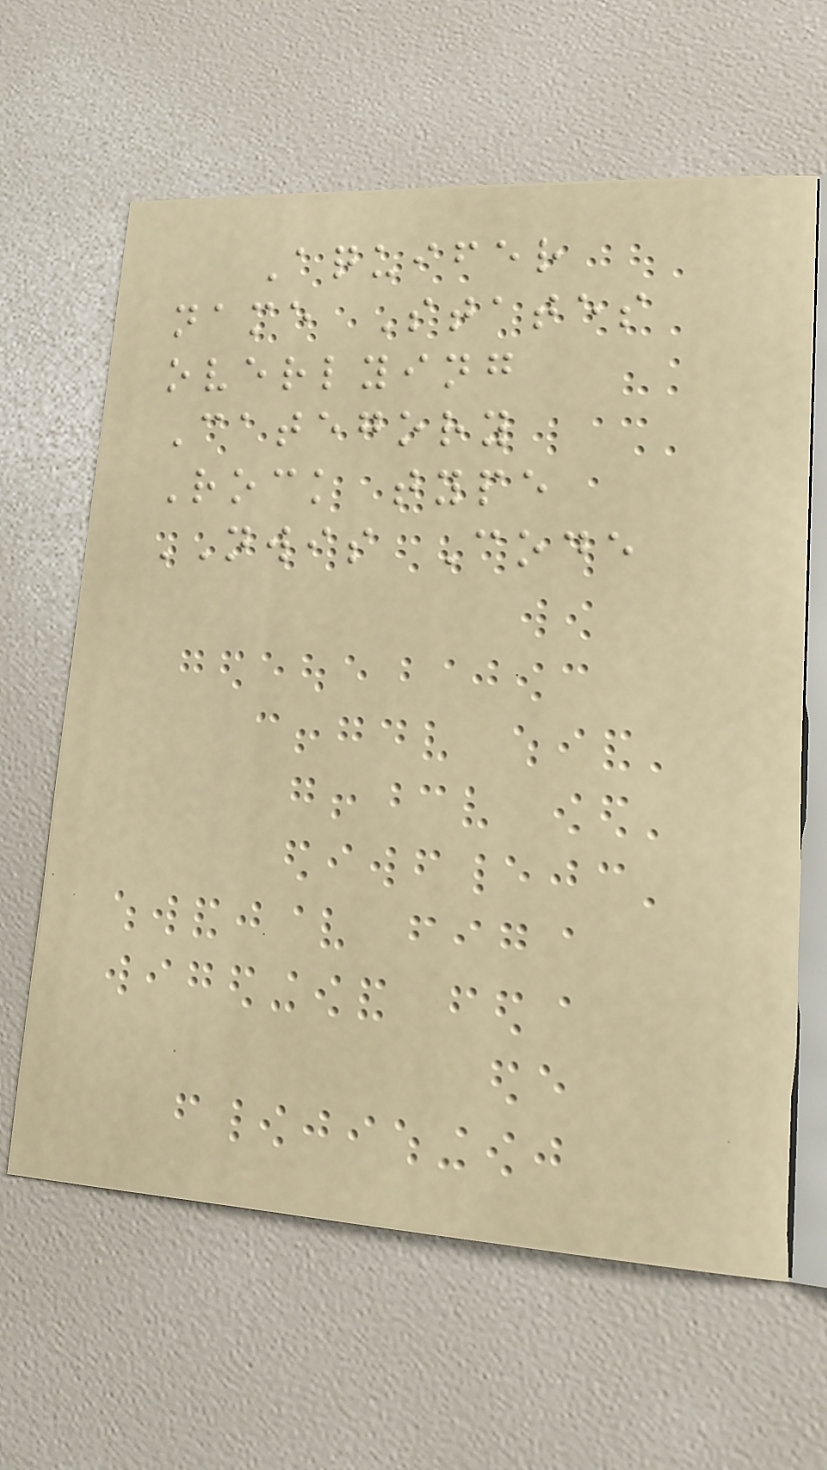Aquifer
name States
overlying
Category
Rock type
NWIS Code
